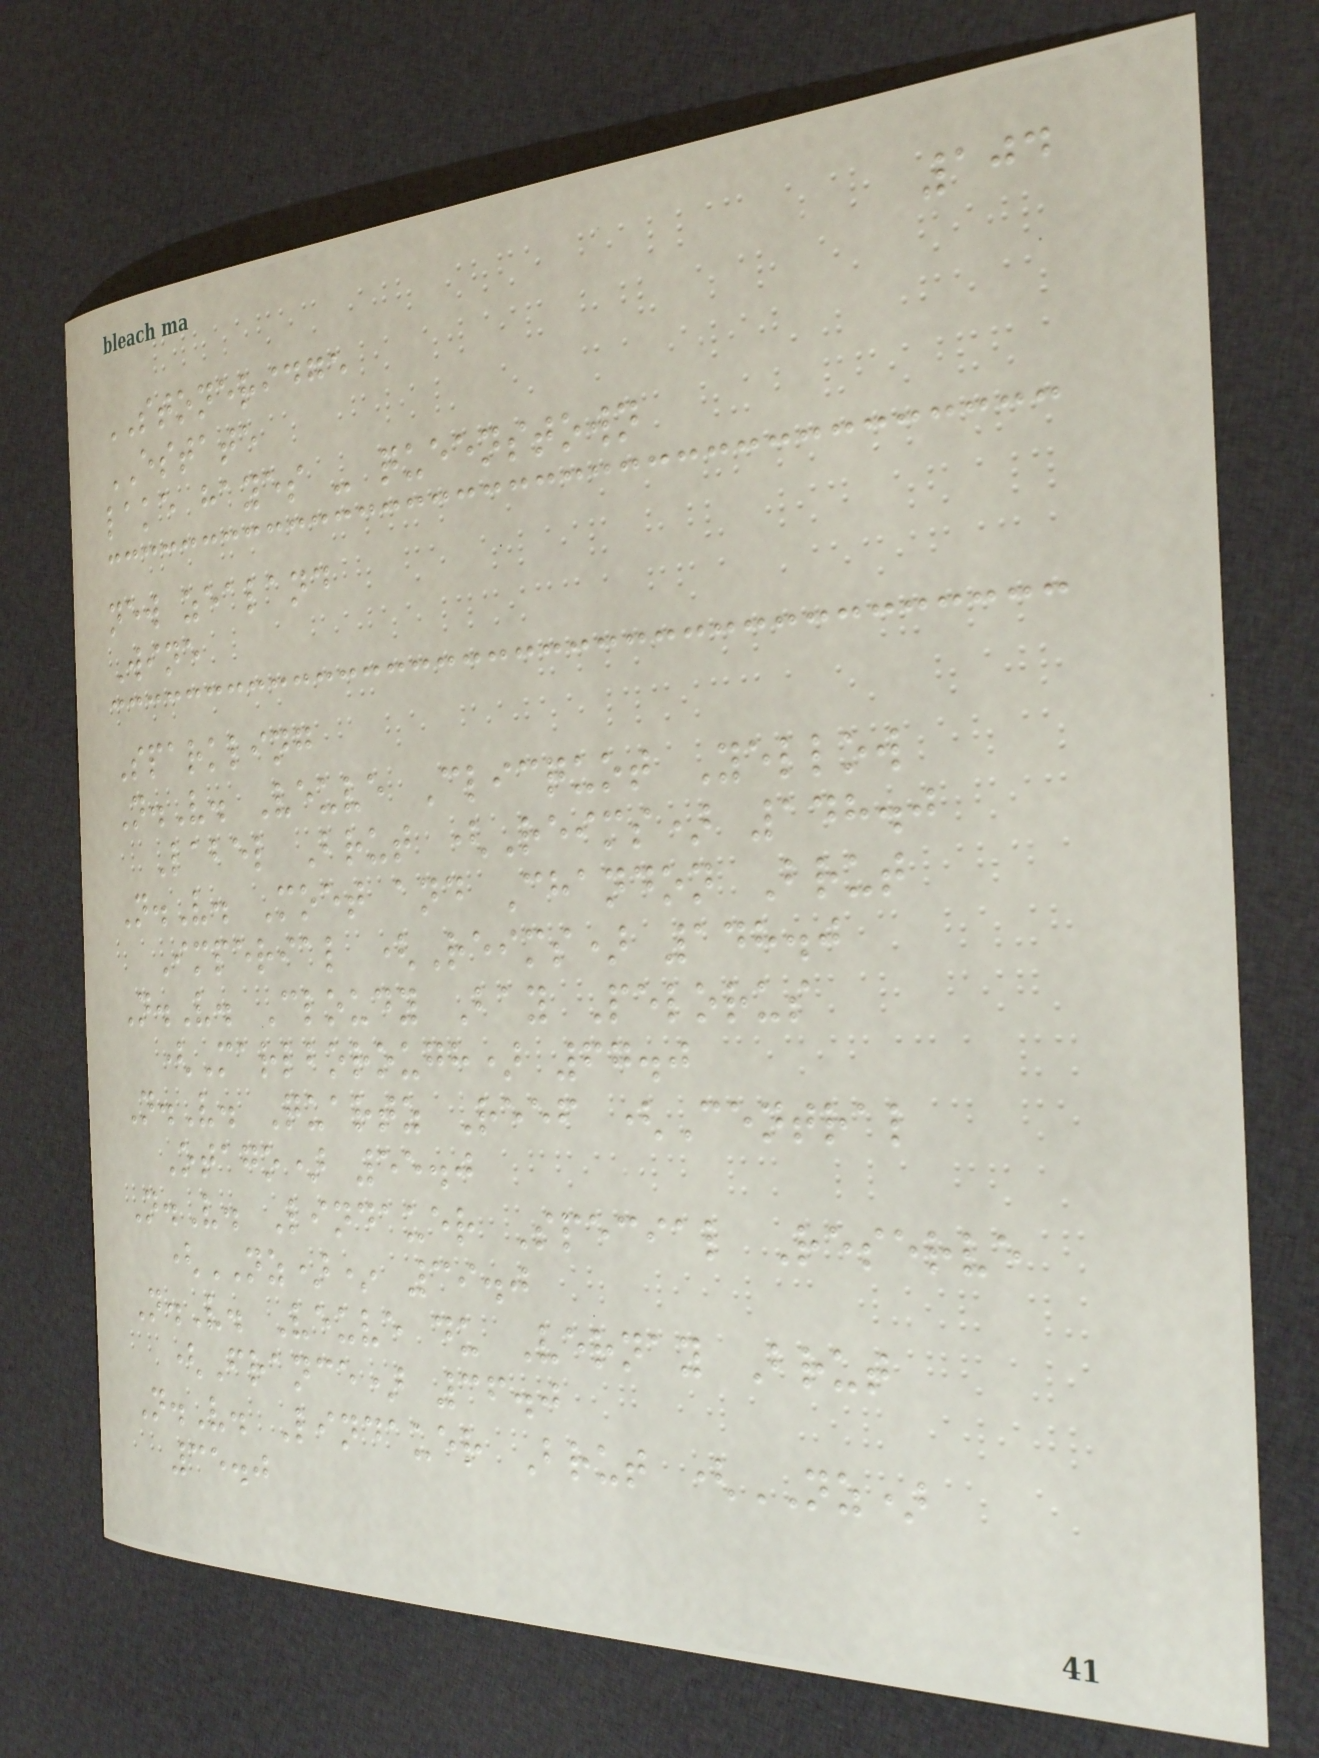104
STONERIDGE
ESTATE
lake hayes - queenstown
new zealand
Wine
Sparkling
N.V. Veuve Clicquot Yellow
Label Brut (Reims) 148.0
N.V. Moet and Chandon Brut
Imperial (Reims) 148.0
N.V. Cloudy Bay Pelorus
(Marlborough) 67.0
N.V. Quartz Reef (Central
Otago) 55.0
N.V. Lindauer Special Reserve
(NZ)* 39.0
N.V. Veuve du Vernay Brut
(France) 36.0
N.V. Lindauer Brut (NZ)
35.0
